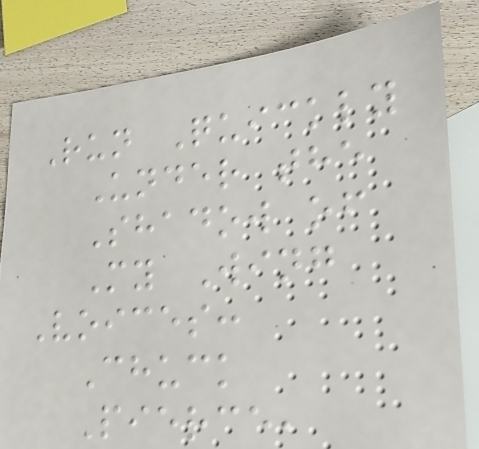Run Quickly
Under the
Shadow of
My Wing
Voices:
Chuck
Pierce,
